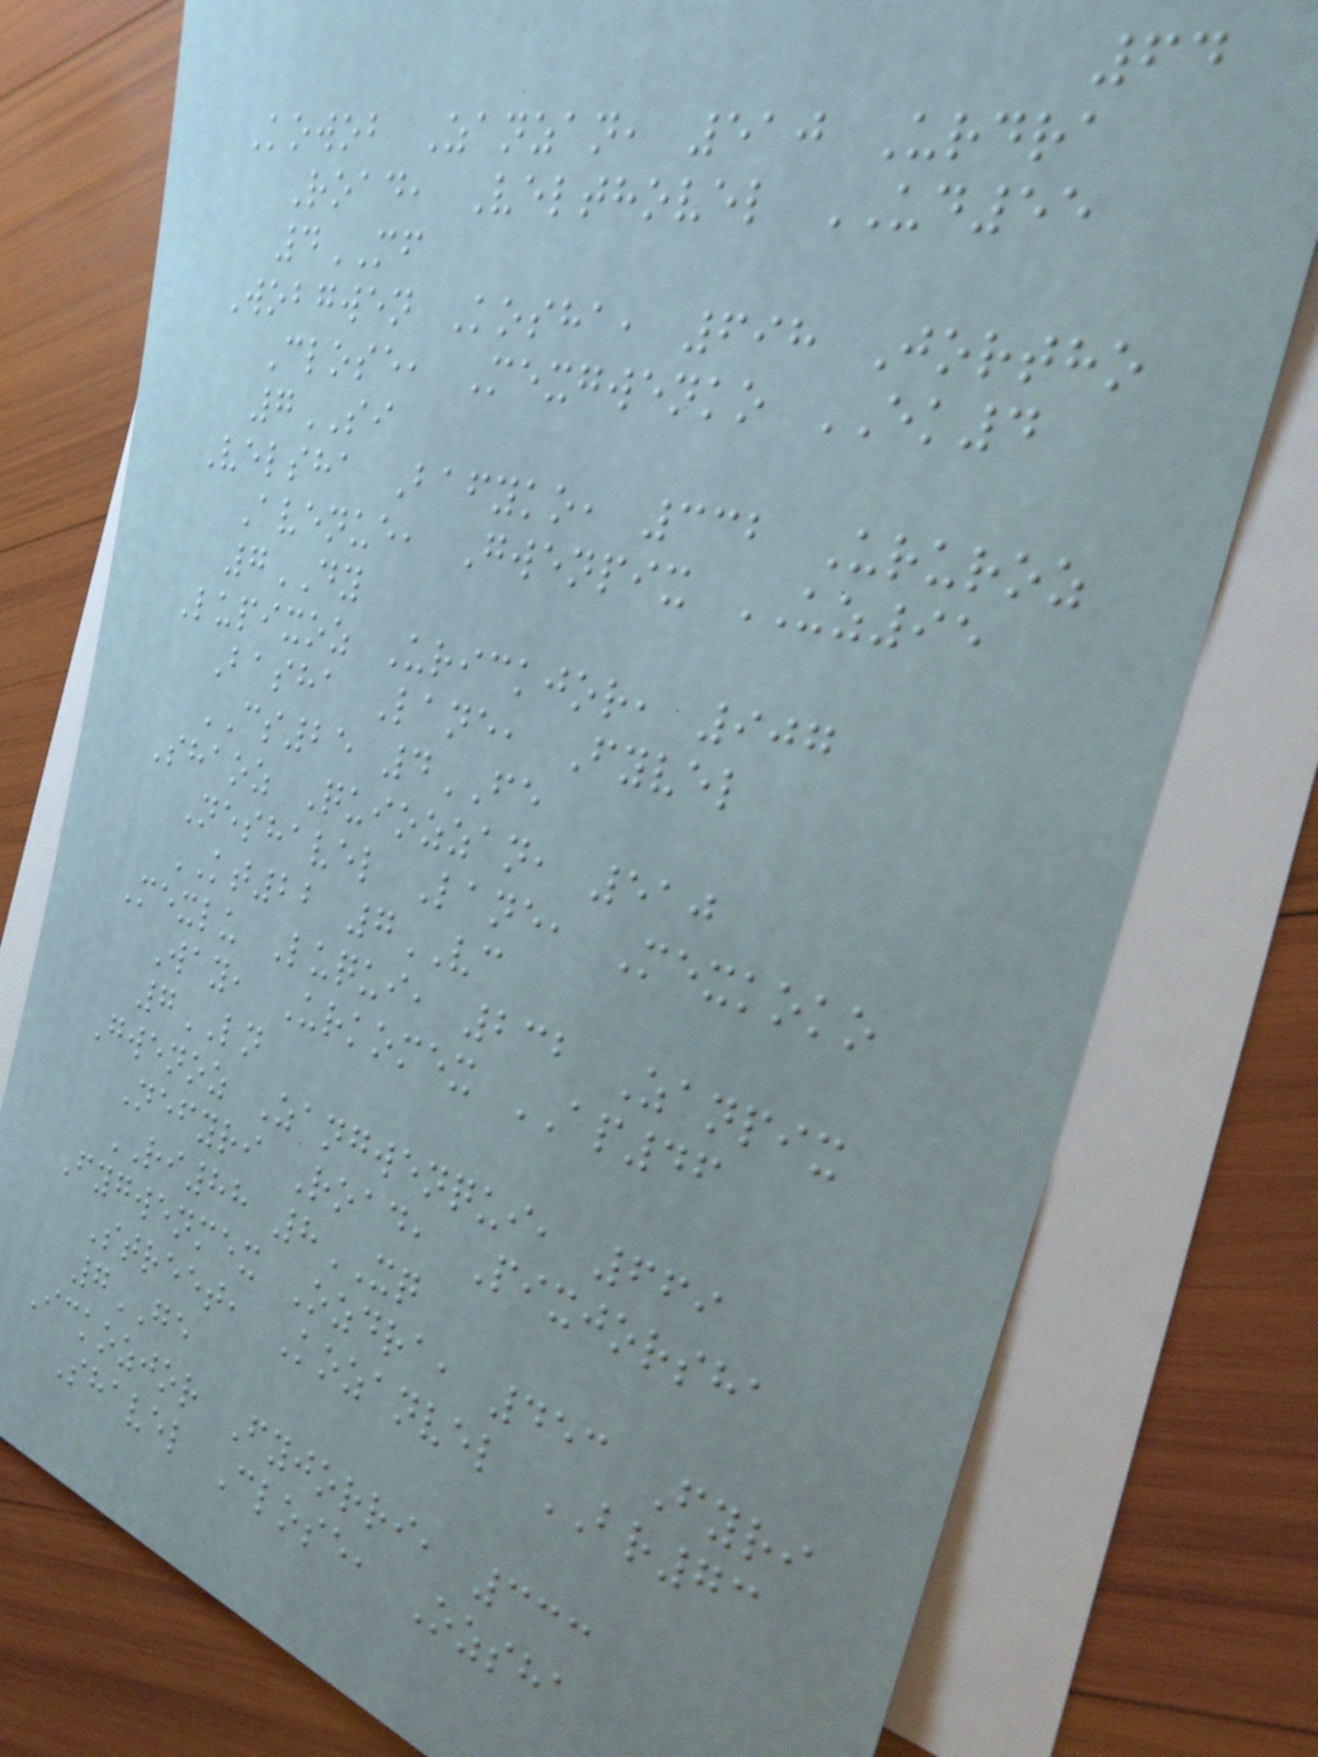64
Kowob Zanzan, 510 Urdra
Road, Velthovel UD55
4MF
Wobgwen Kosha, 698 Jortho
Close, Mexgwenko EK4
7SI
Velsha Bafyko, 332 Ururoz
Avenue, Gwenpix UZ95
7DY
Lupixoz Urickjor, 907
Basha Lane, Fyvel
CS25 4FE
Shaoz Quiozzan, 510
Neshavel Lane, Mexkoko
KT22 7VC
Mexlu Luqui, 232 Zanpix
Way, Urkomex AP46
7LN
Gwenoz Zangwenqui, 669
Nefyri Road, Pixjorsha
RI88 8XQ
Fygwenmex Ozdra, 453 Fyri
Street, Kozanvel BR73
7GE
Ickozjor Fyjorri, 333
Shavel Close, Ozsha
